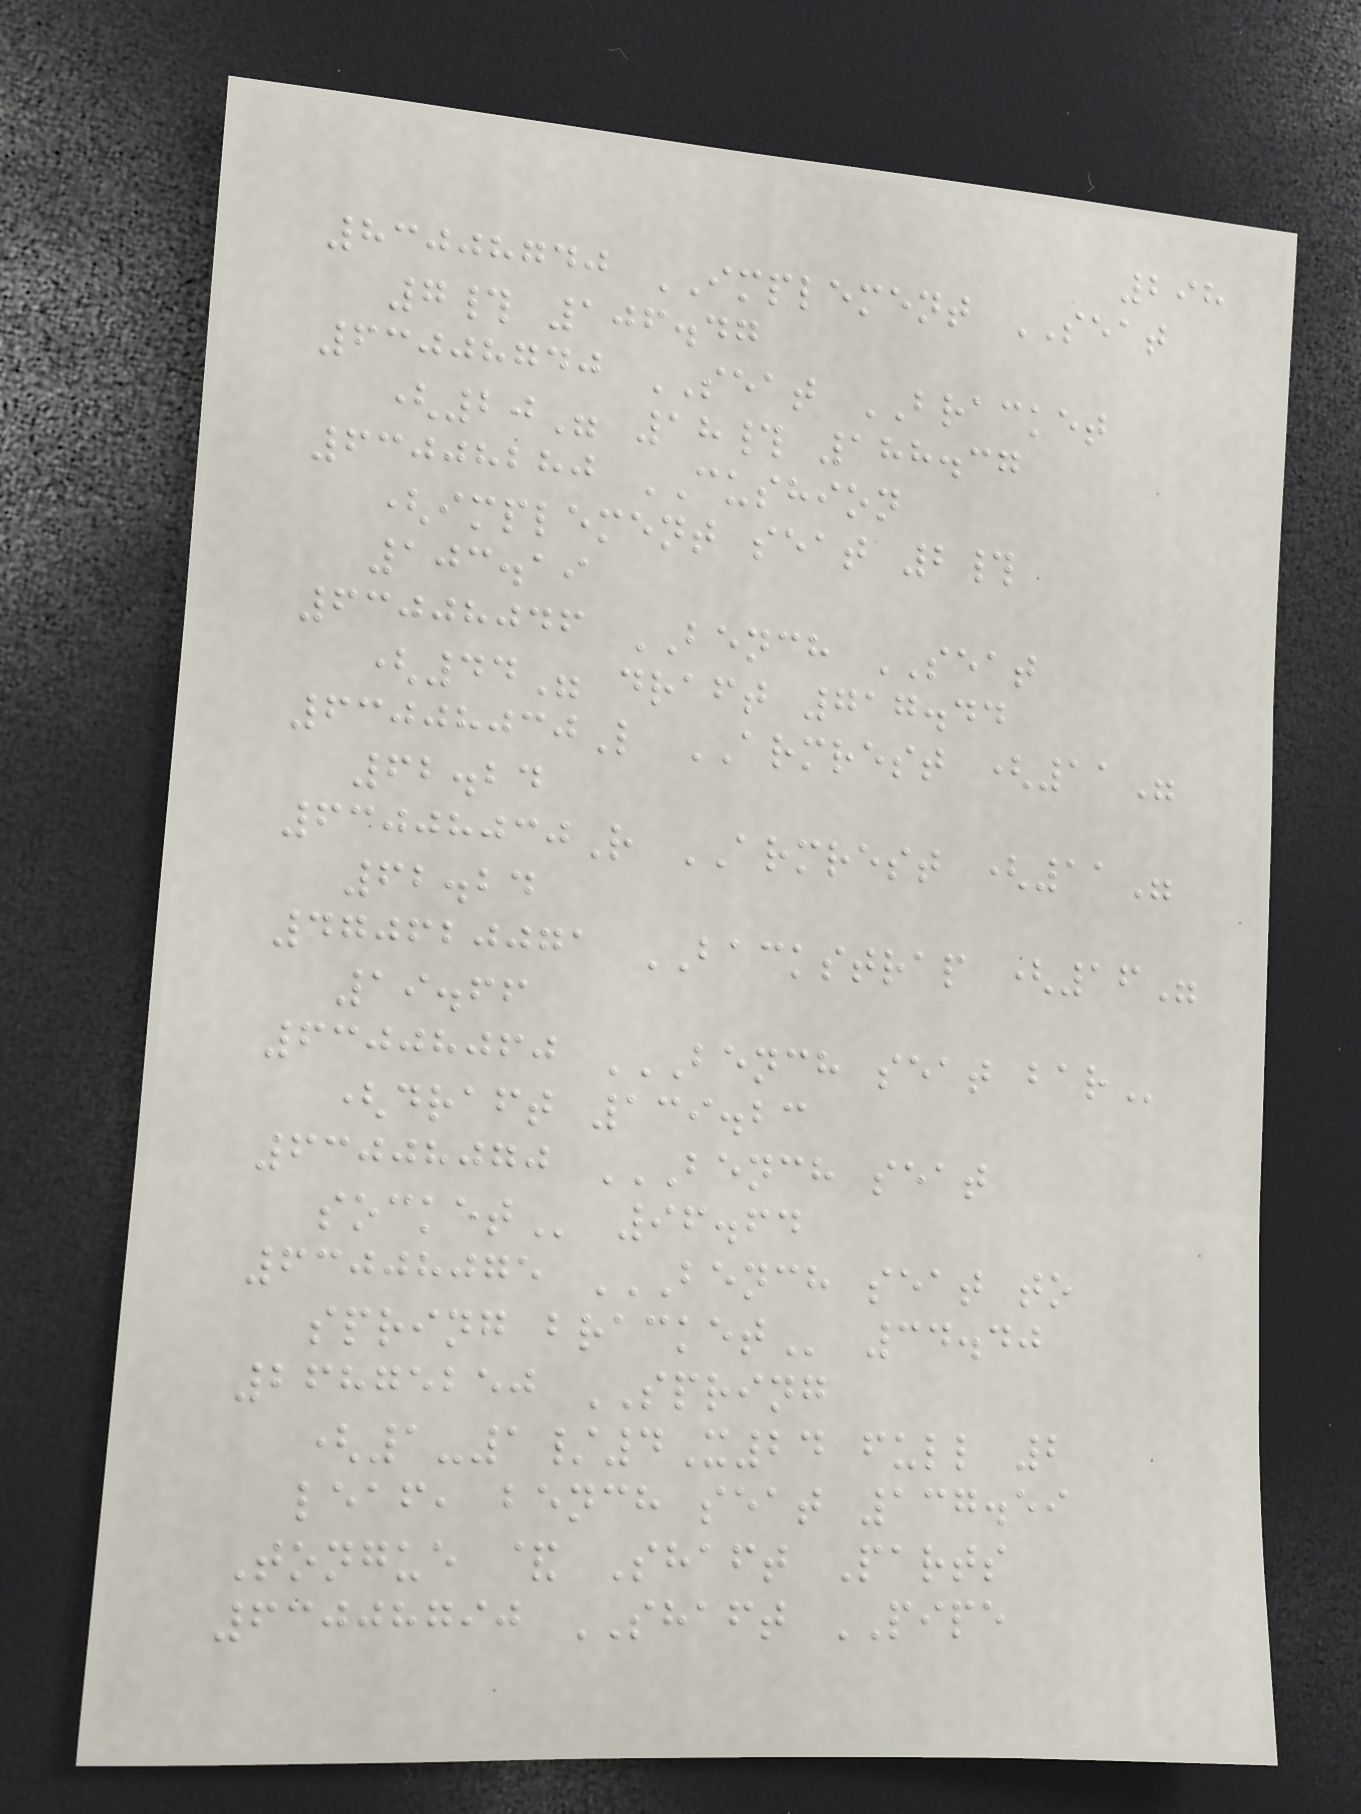298
83008740 IMPLEMENT SEAT
7# 106.47
63008740 SEAT BRACKET
(20" 18# 188.37
63008280 CUSHION
(implement seat 2#
103.19
63008046 BENCH SEAT
(44" draft 717.44
63008030L ARMREST (11"
62.24
63008030R ARMREST (11"
62.24
470620071 BACKSTRAP (16"
19.66
63008060 BENCH SEAT BAR
(draft 139.23
63008070 BENCH SEAT
SOCKET 96.64
63008075 BENCH SEAT TO
SPRING BRACKET 34.40
26875250 SPRING
(1-1/4X24 full 2
leaf, bench seat 137.59
Tongue & Shaft Parts
63008790 SHAFT PIPE
